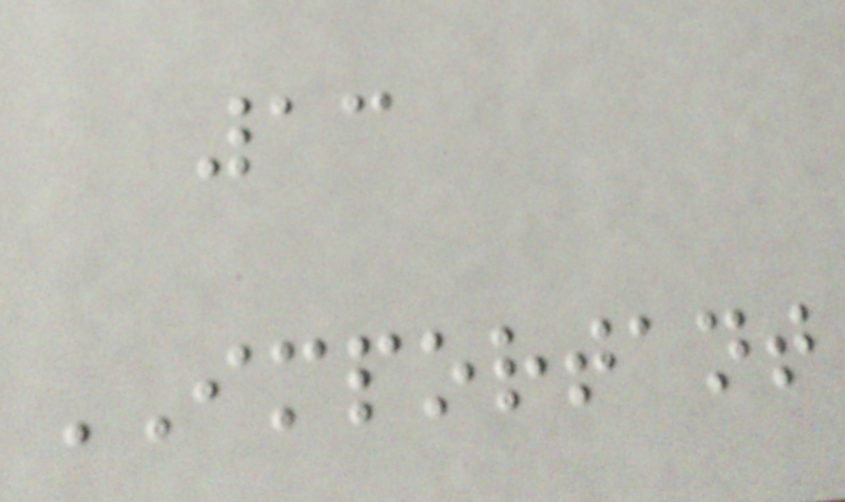13
IMPORTANT
